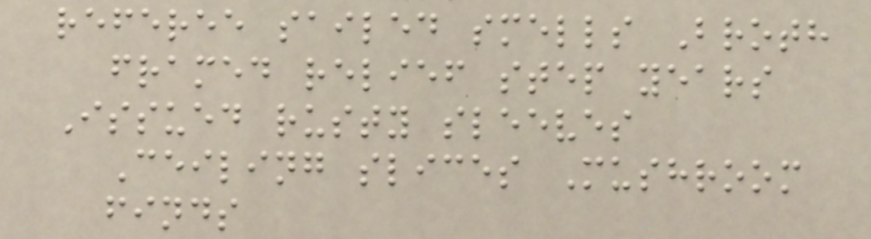referee sailed smells Broth
framed relief step years
Issued rusty sleeves
Ceiling slices Mushroom
finds
